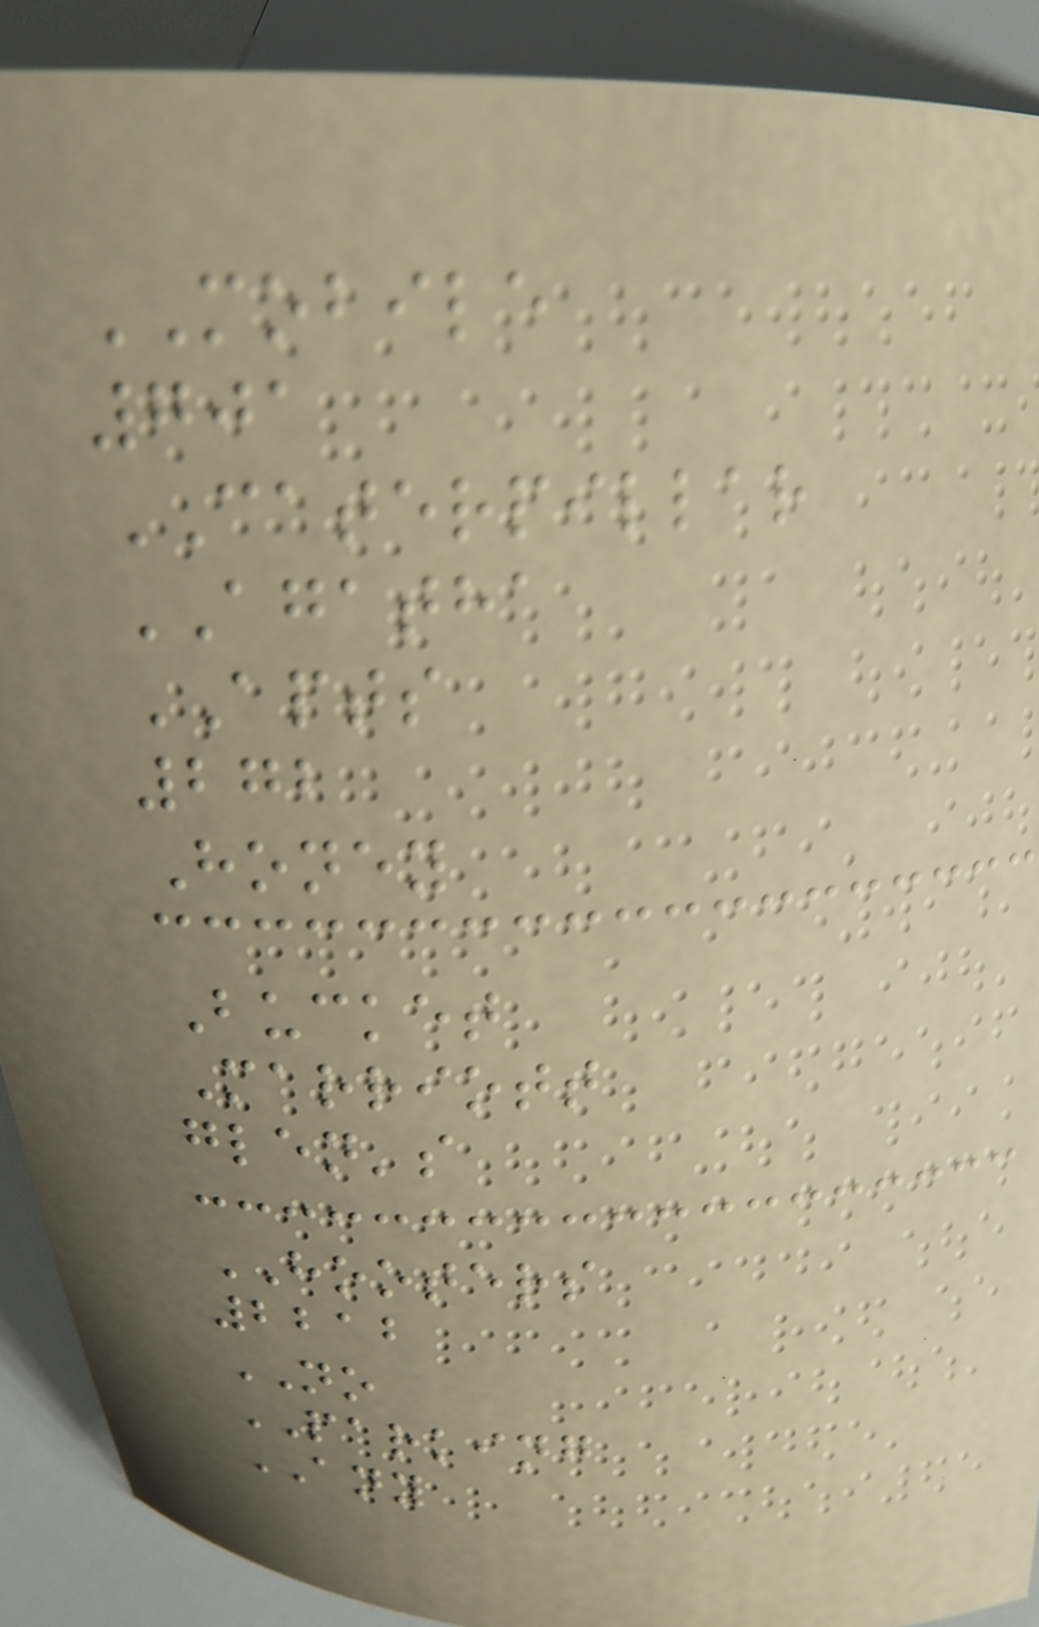MOBILE
701
CATERPILLAR
AGATHA
APTS
272
Honey
Bucket
Marriott
glen's
HOOTERS
2212
NO
PARKING
ANY
